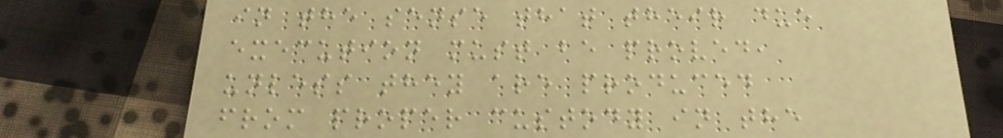in the sense that their due
execution must be proved,
unless they are produced
from proper custody in the
